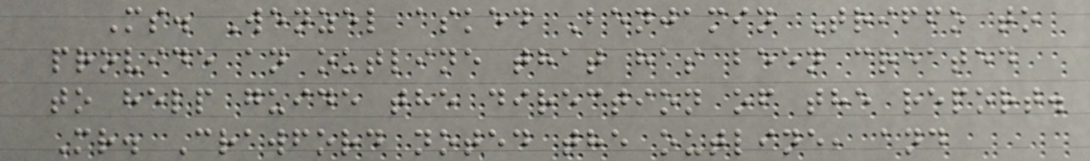Ms. Wenzel asked Benjamin Triffo to
provide an outline that has been created
to help guide the direction of the report.
Mr. Crawford noted the outline, and
